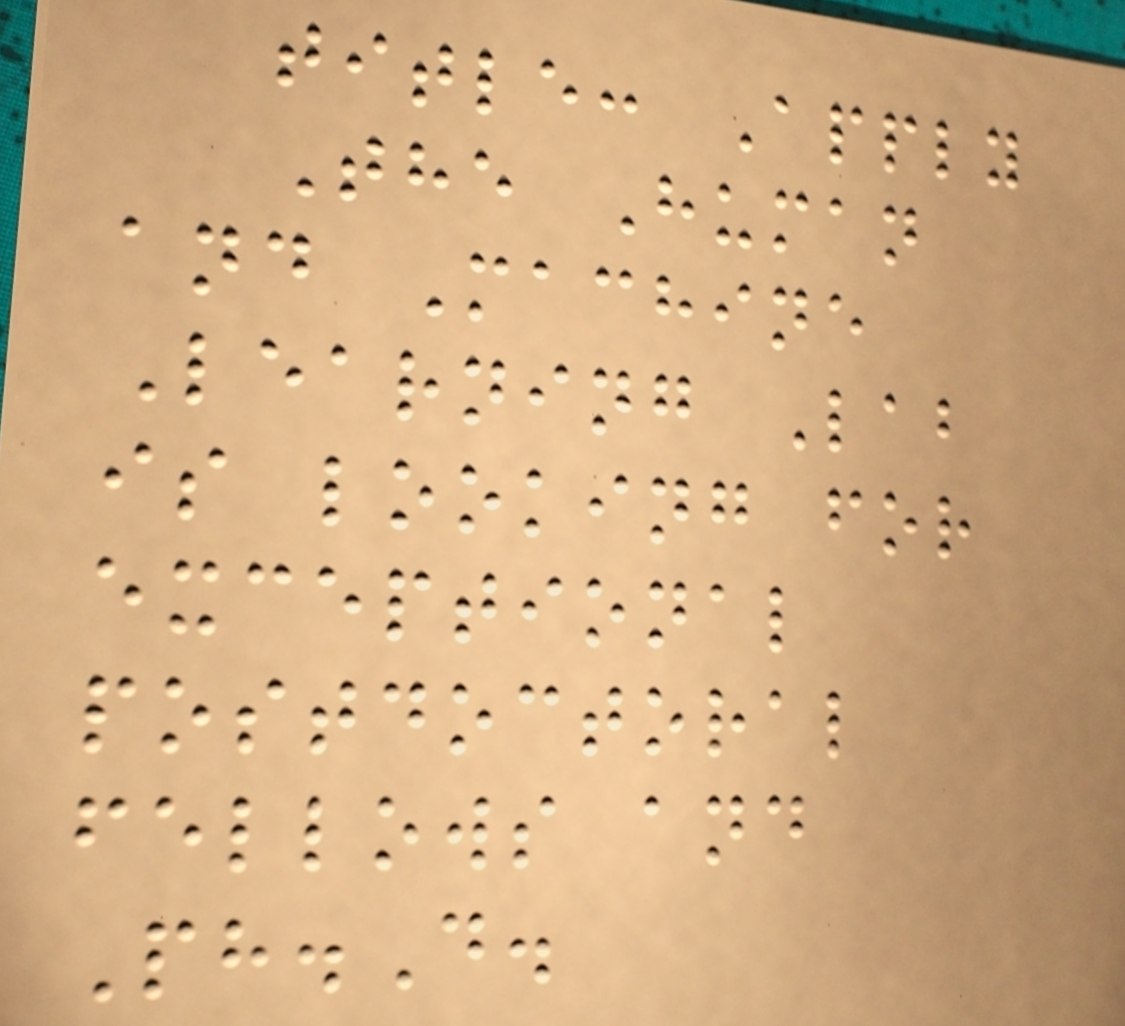title: Apply
The Human
and Machine
Learning Lab
is looking for
exceptional
postdoctoral
fellows and
Ph.D.
